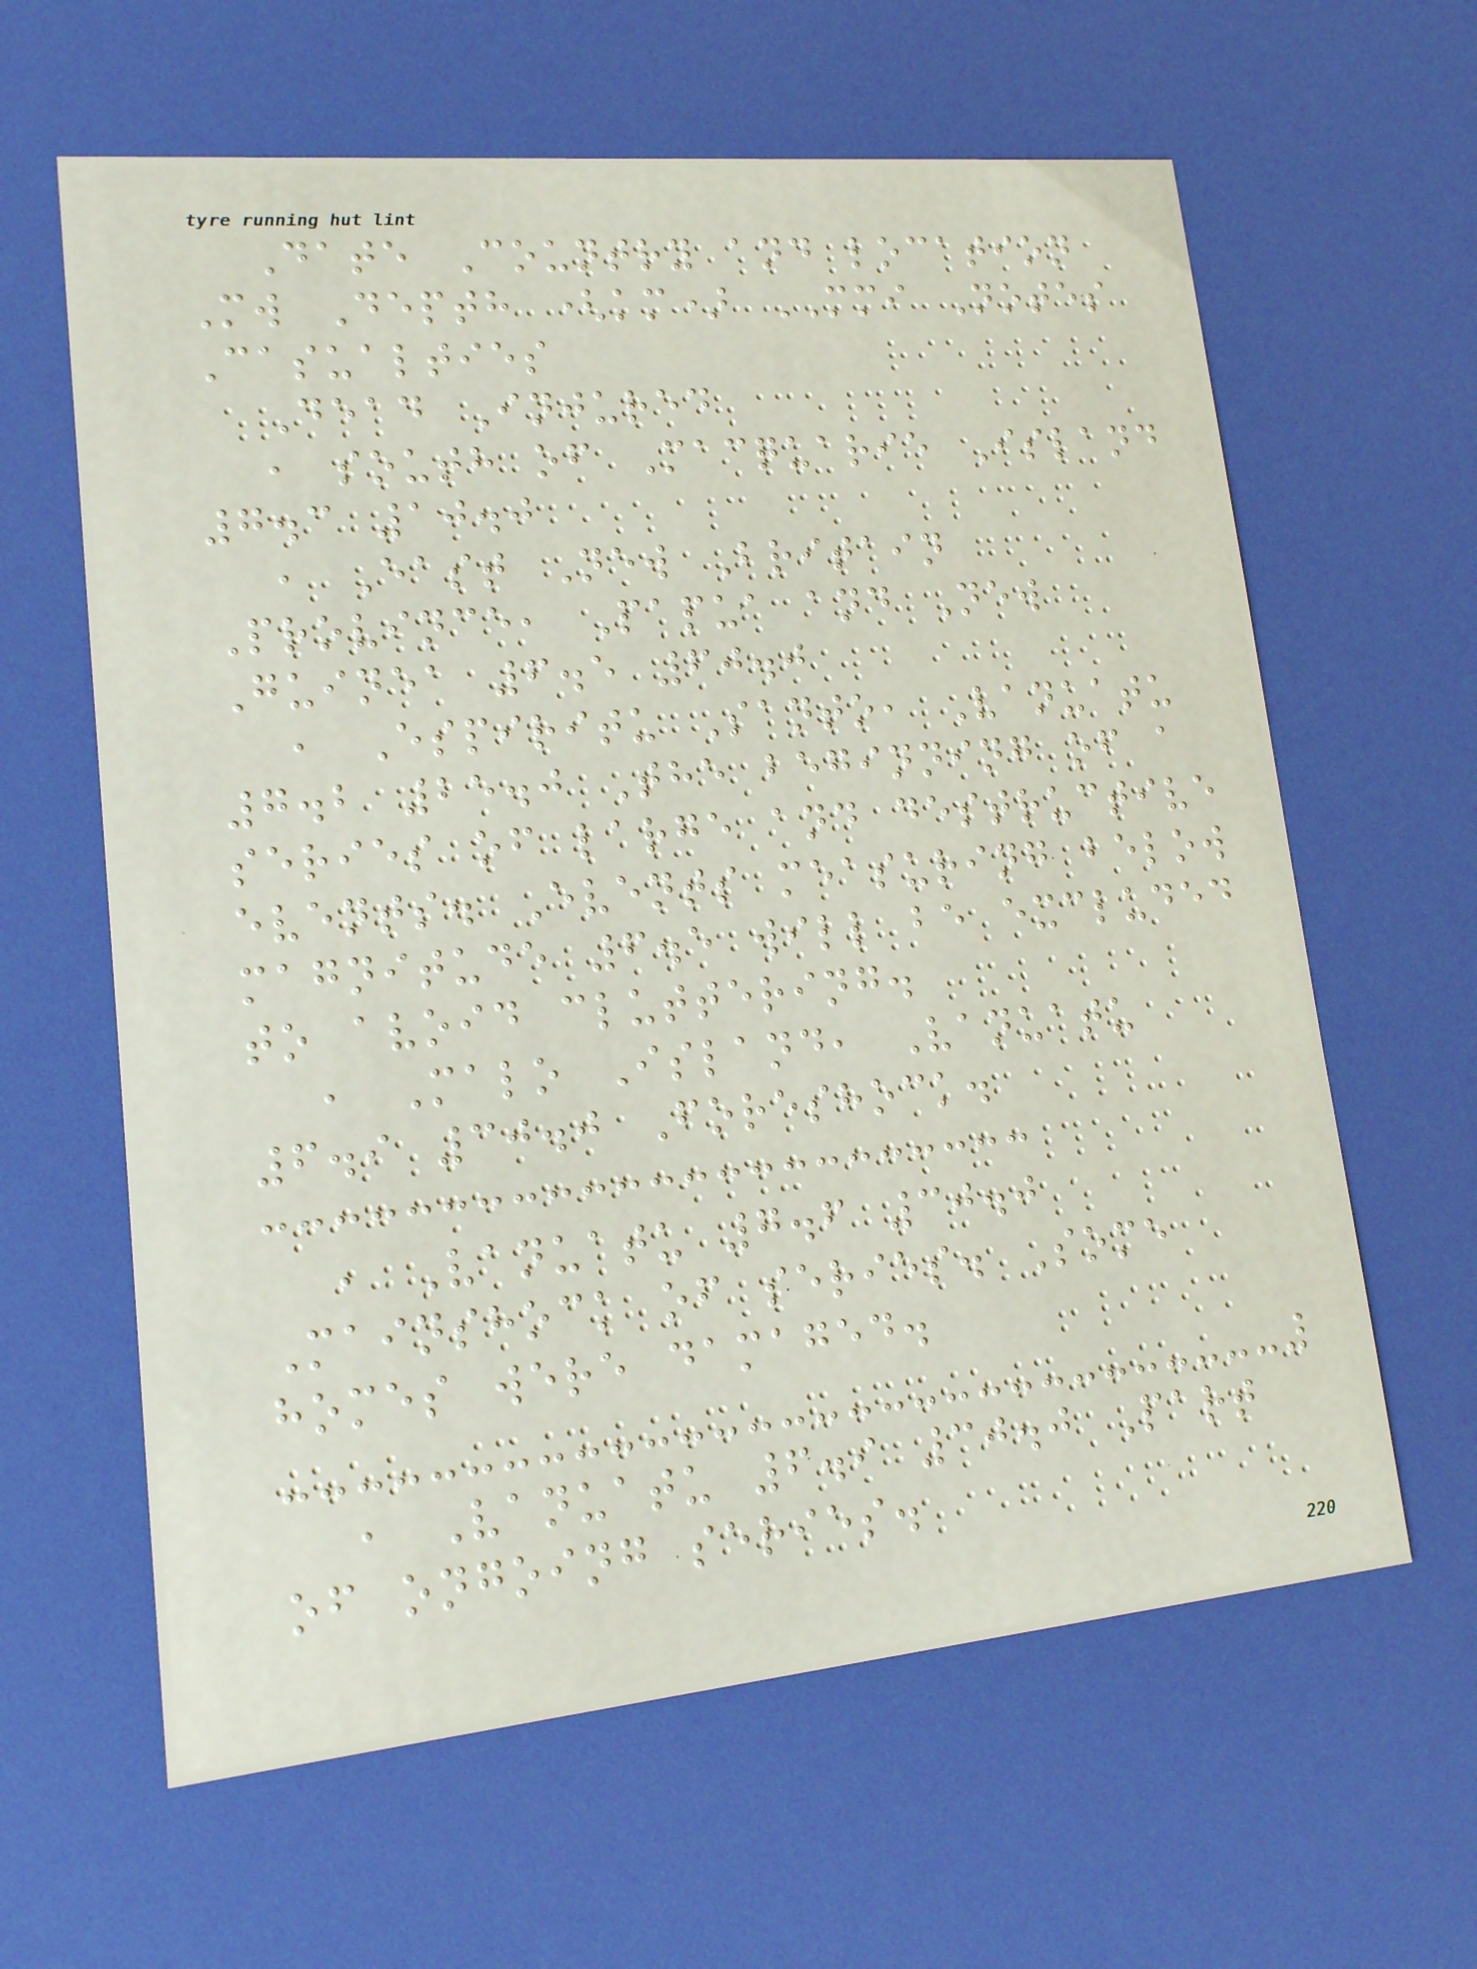Date Country and location
Mw Depth (km) MMI Notes
Casualties
Dead Injured
, south of Macquarie Island
7.3 10.0
, East New Britain
Province, Papua and New
Guinea 6.5 60.0
, Espiritu Santo, Vanuatu
7.2 25.0 The beginning of a
series of large and destructive
events. Events measuring below
magnitude 6.5 will be excluded
to avoid cluttering.
, Malo Island, Vanuatu
6.9 30.0 Foreshock.
, Vanuatu 7.6 30.0
Mainshock of series. Some
homes were damaged.
, Vanuatu 6.9 30.0 Part
of ongoing series.
